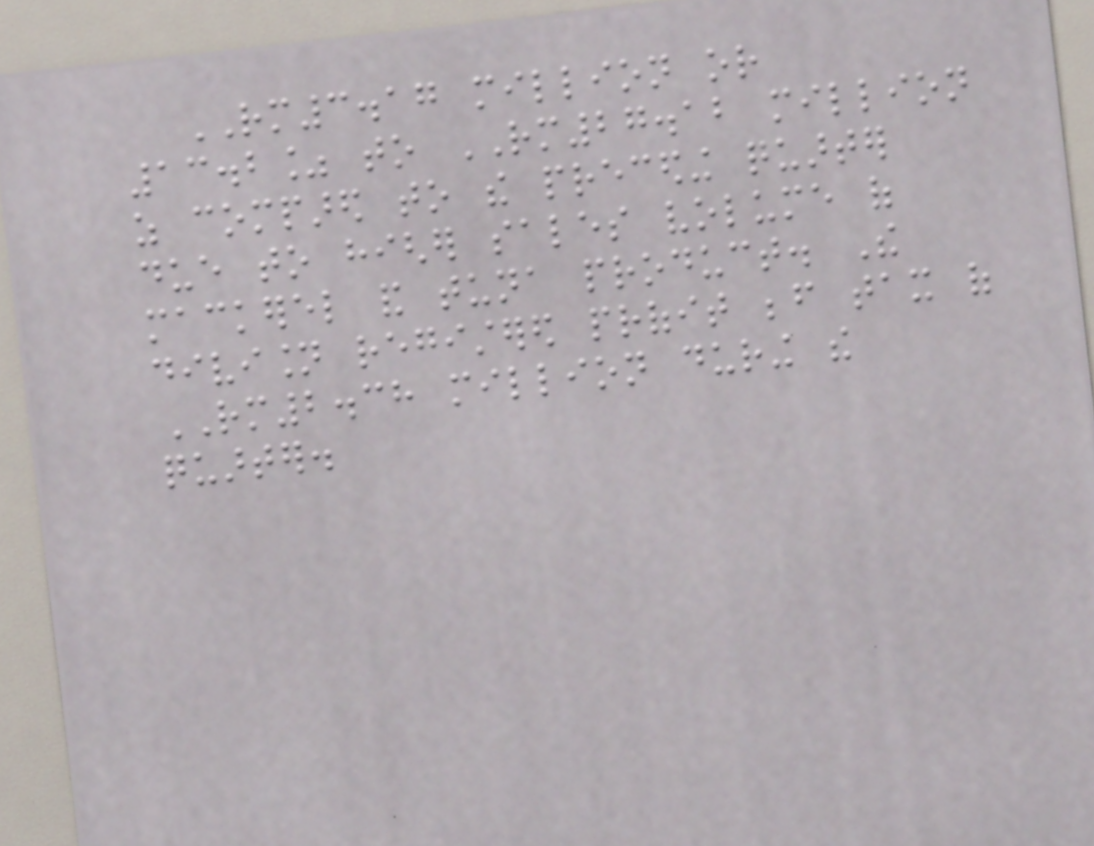RM3.17 million or
13.2% to RM27.12 million
as compared to the preceding quarter
due to higher sales volume of
mackerel and tuna product. The
division registered profit before tax of
RM2.38 million during the
quarter.
